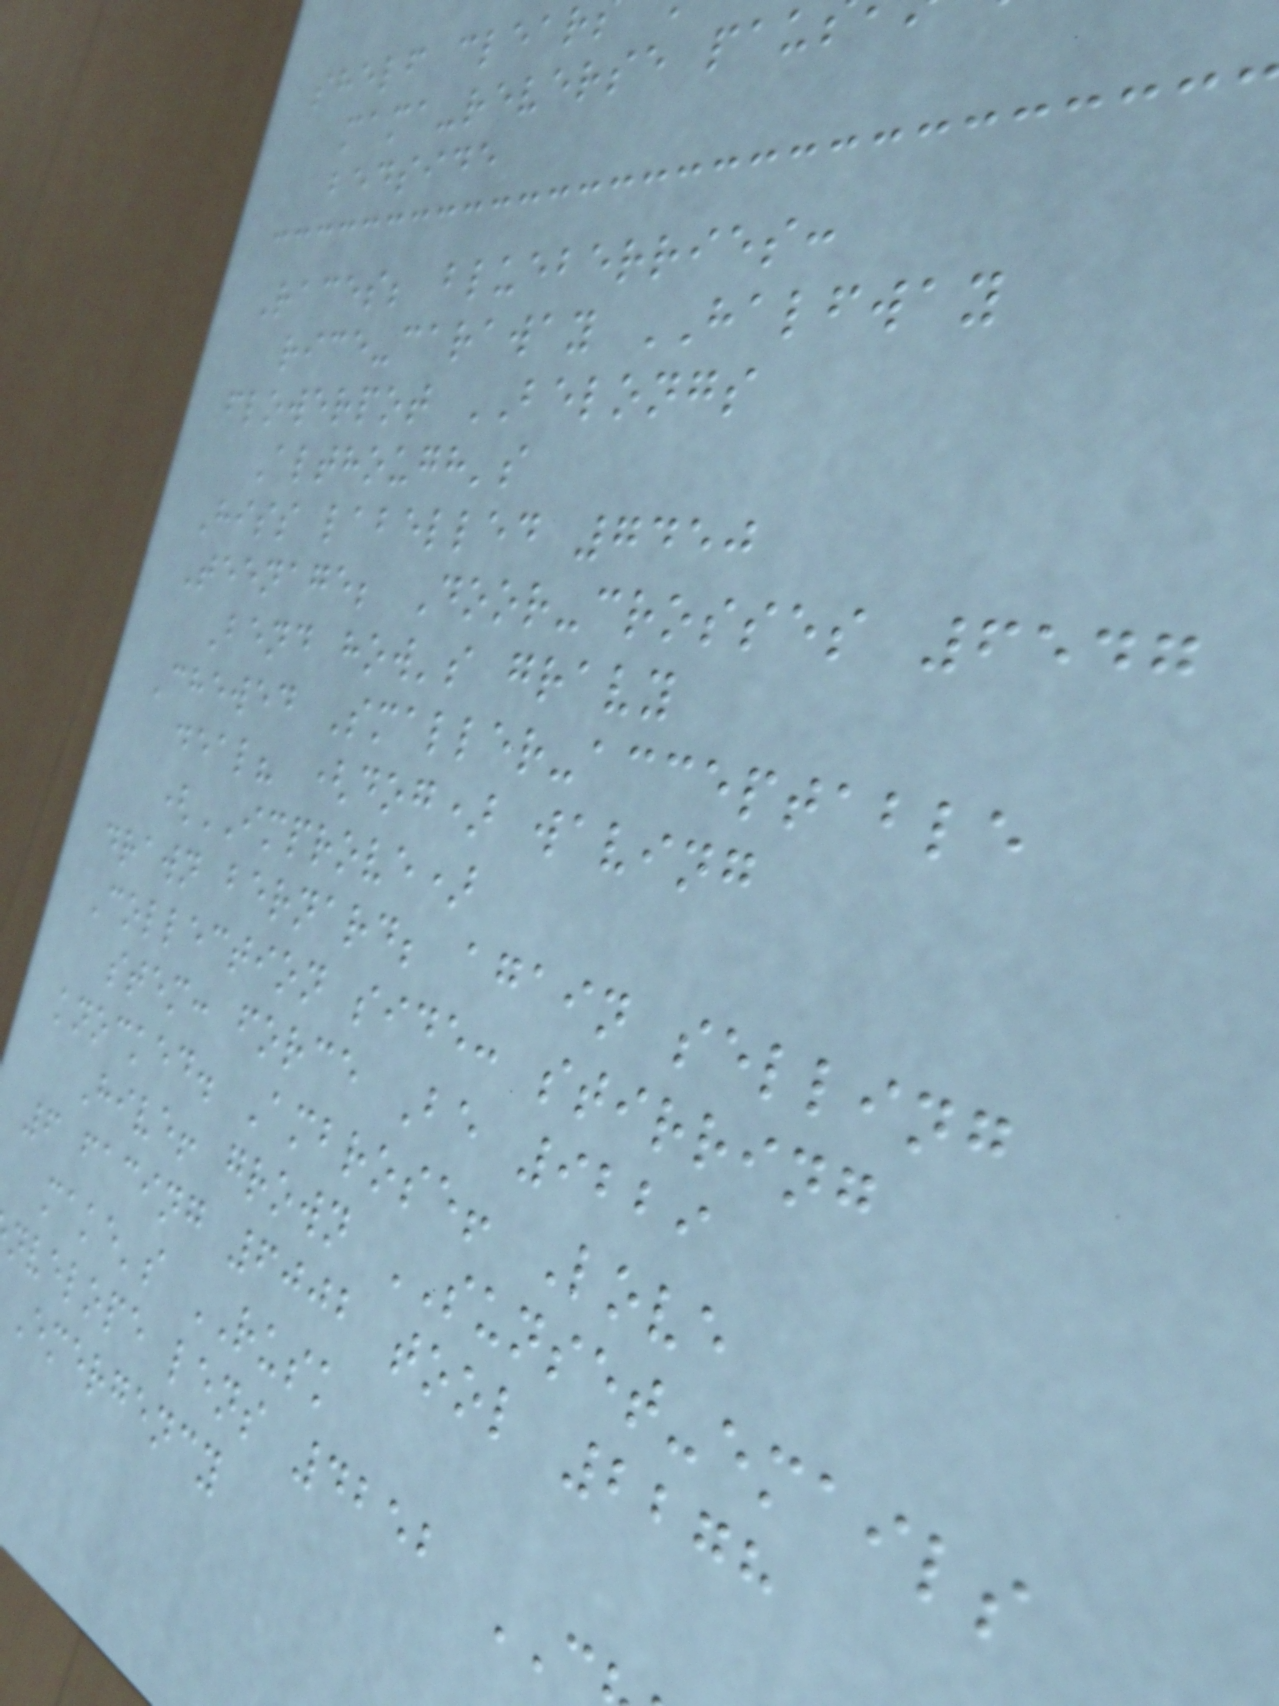shelf clear
mama-reverse pau
bedside
Races; blueberries:
rice-caraway HALFWAY
flowerpot BELONGS
Although's
Hiss labelled 7450
Teenage; Door-crosses 6547
Bend how's gravy
Chewed Smaller-acceptable
deal? (dog) waving
(IMPROVE)
drawn bernard; again selling
Collection side: stirring
stem: force Be 9229
knocked. Ambrose! Love
Hive! grown SUNSET-emails
6 facing 6002 tool 2278
make's RUSK
nvelope lens 4252
Emergency
